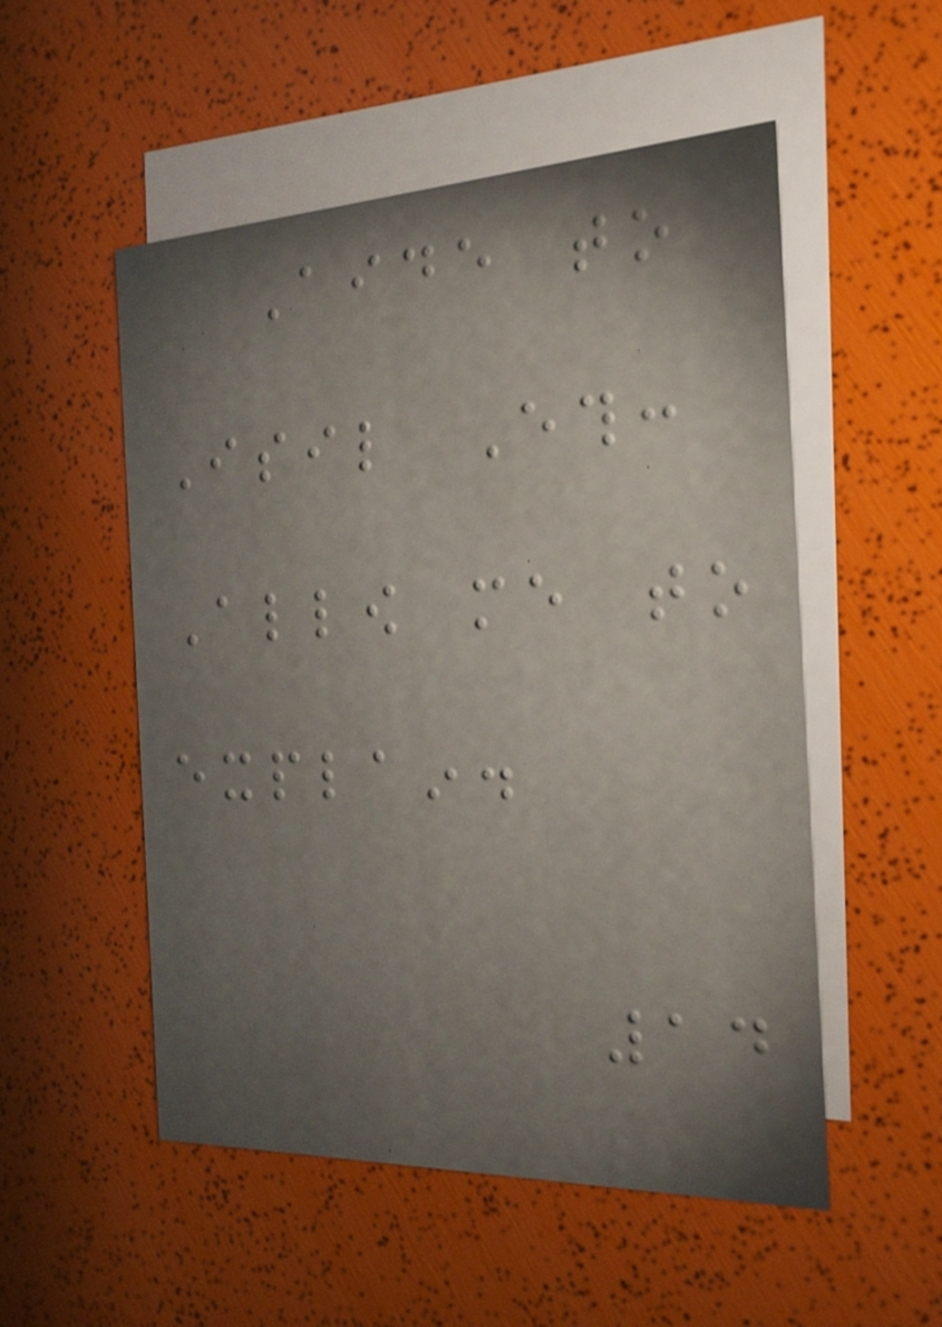Aide to
Isil Eth:
Allow me to
explain.
14
